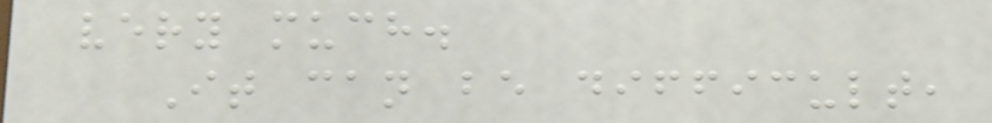very much.
It can be difficult,
